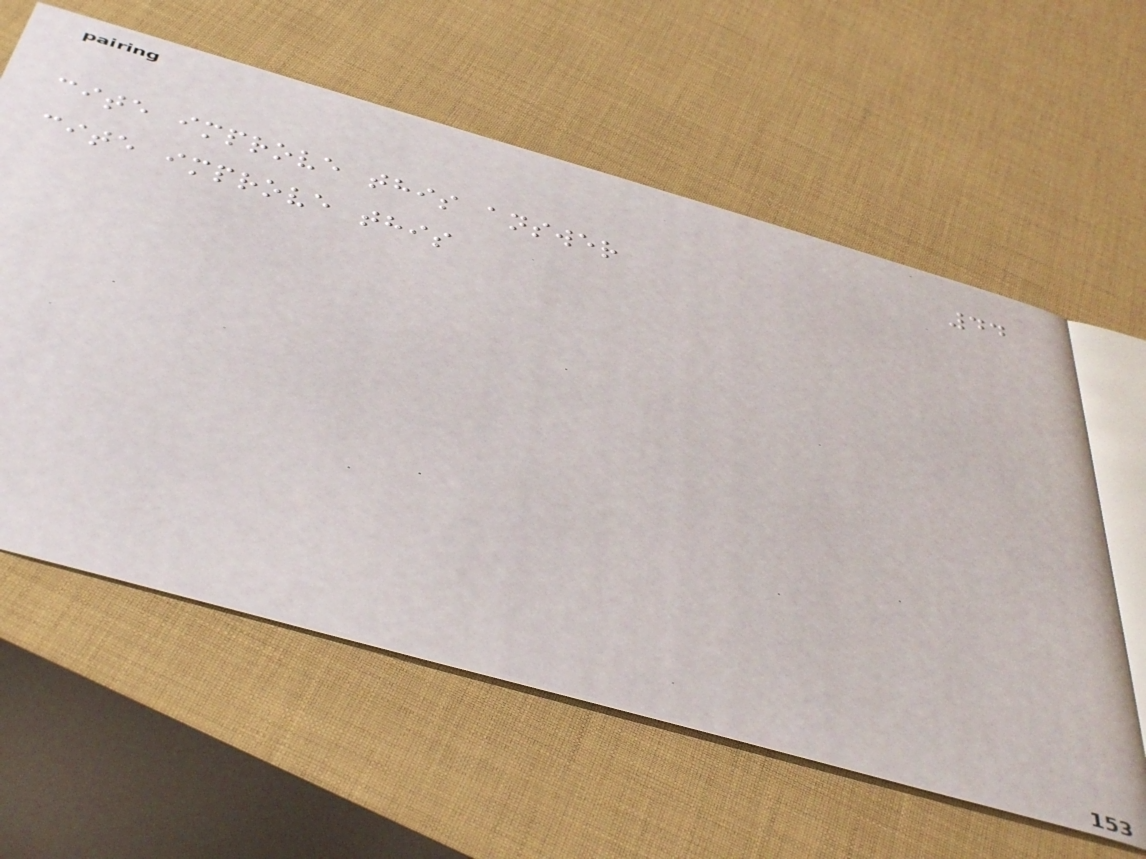44
cite improve this answer
cite improve this
